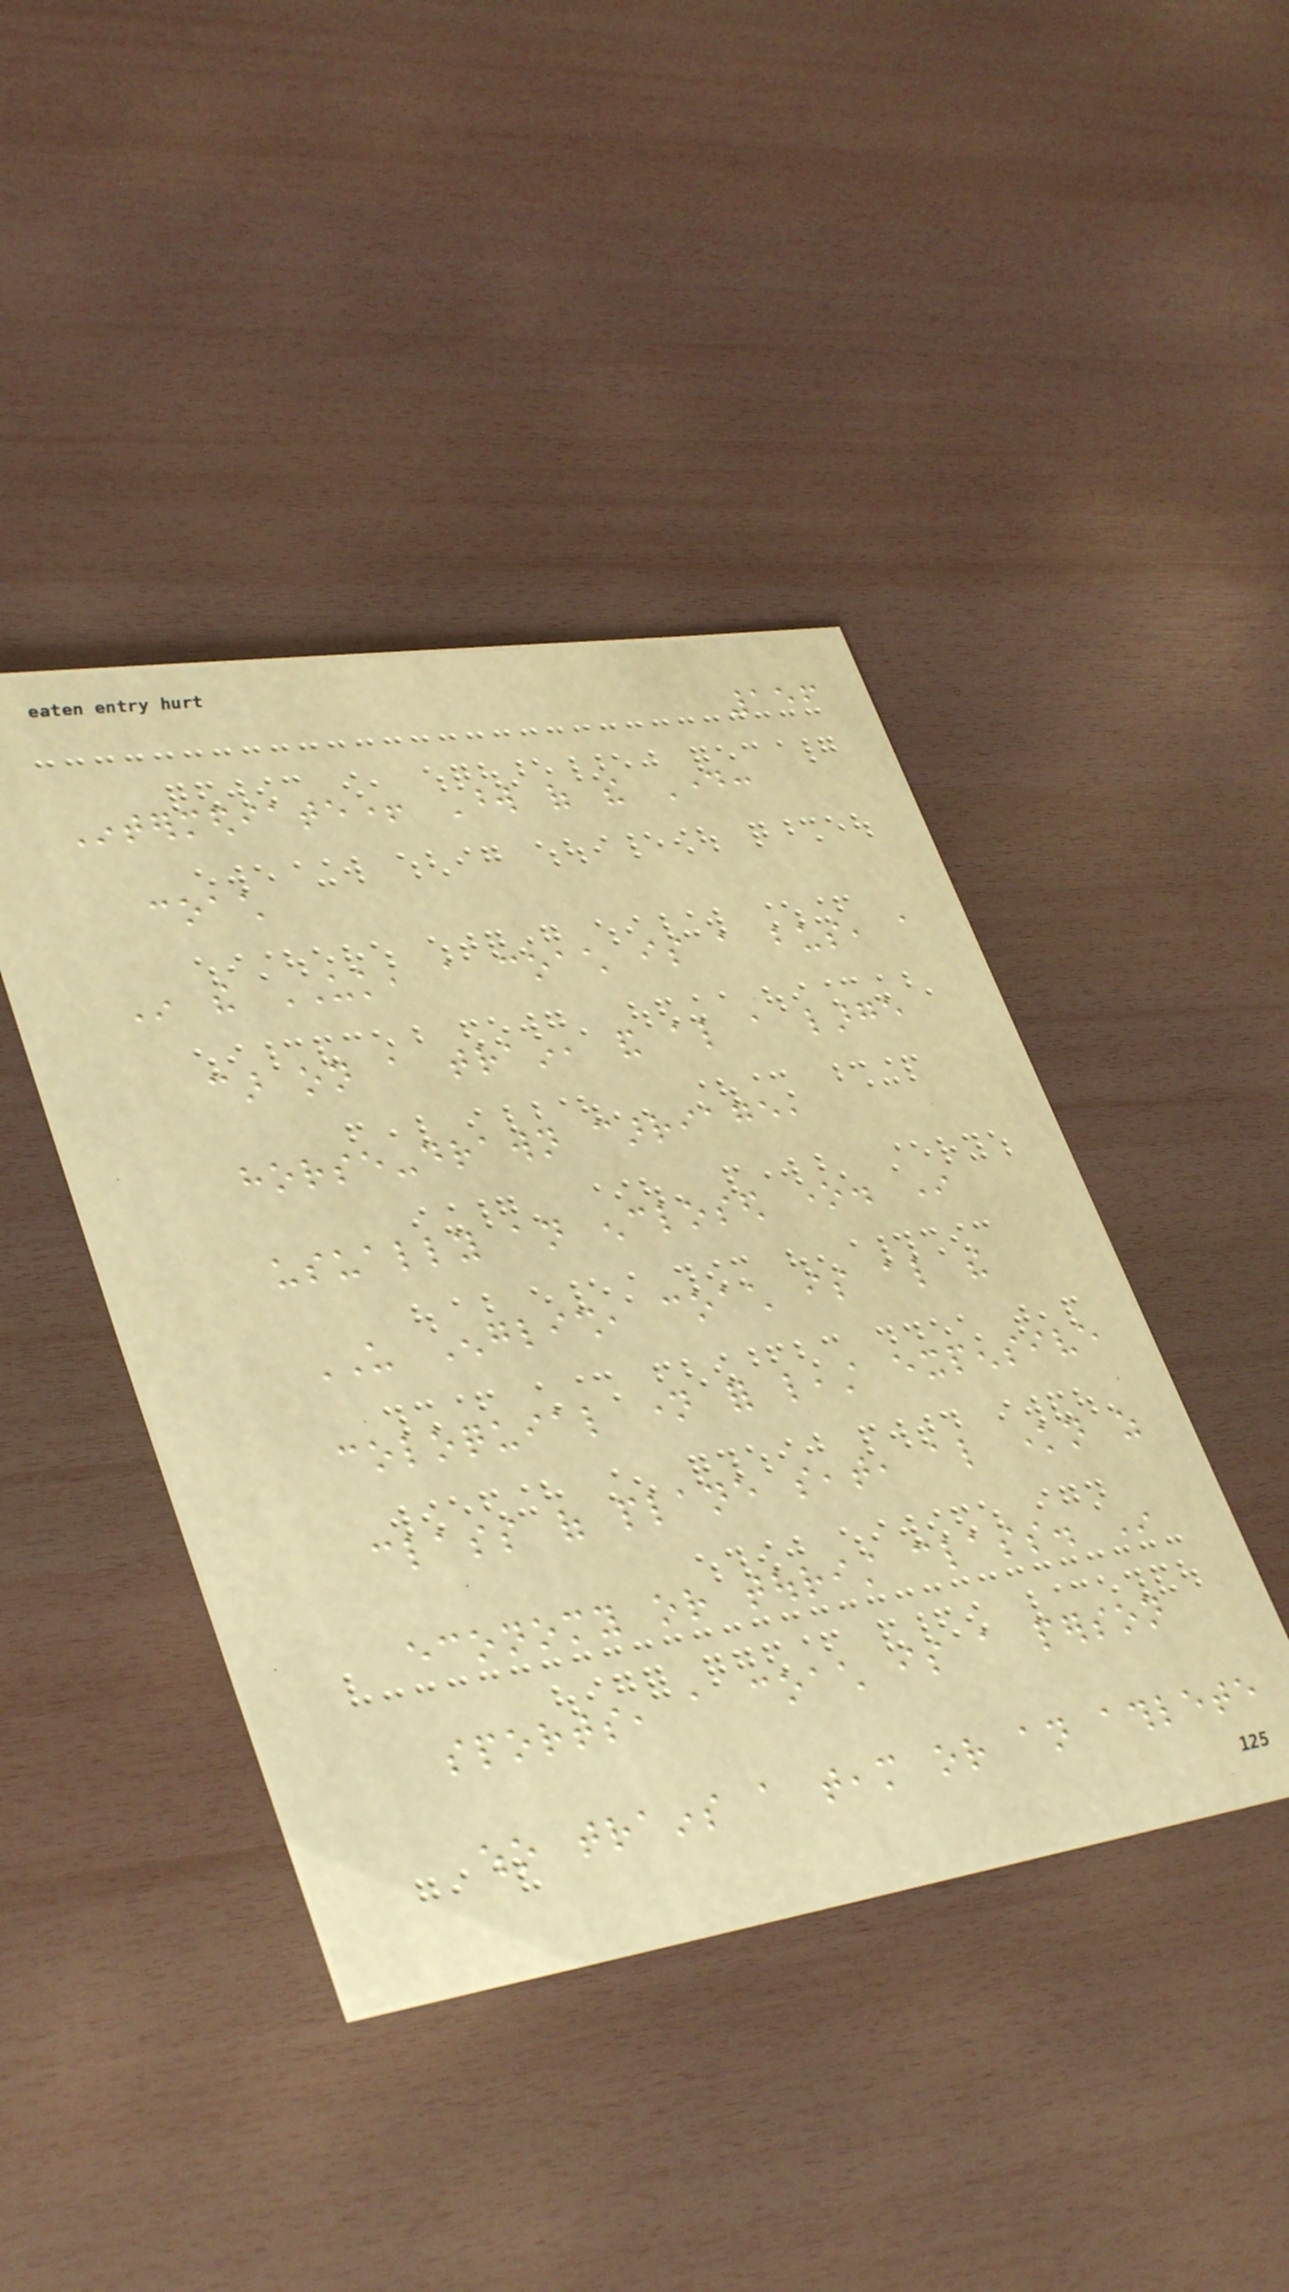156
Intermediate+ Word of the Day:
coach
In the UK, a coach is a bus, a
car on a train, and also a large
horse-drawn carriage,
usually an enclosed one. In
US English, coach is also the
coloquial name for least expensive
class of plane seat, also known as
economy or tourist class. In
sports, a coach is a person
who trains a team or an athlete
